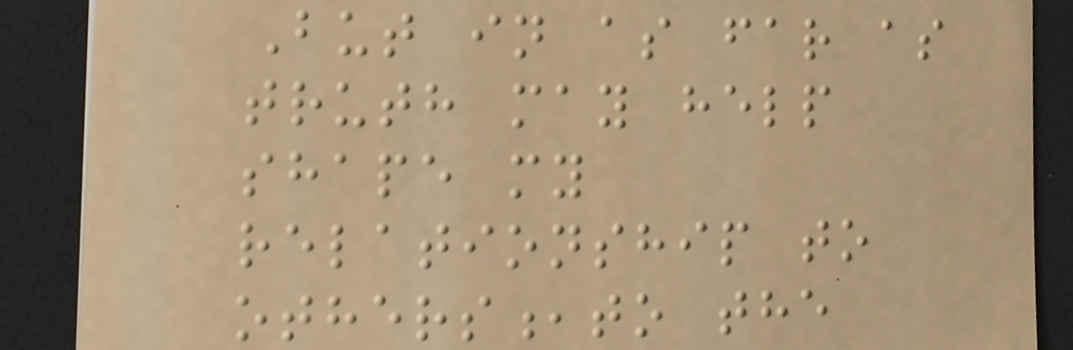But in as far as
truth may help
shape my
relationship to
others,to the
